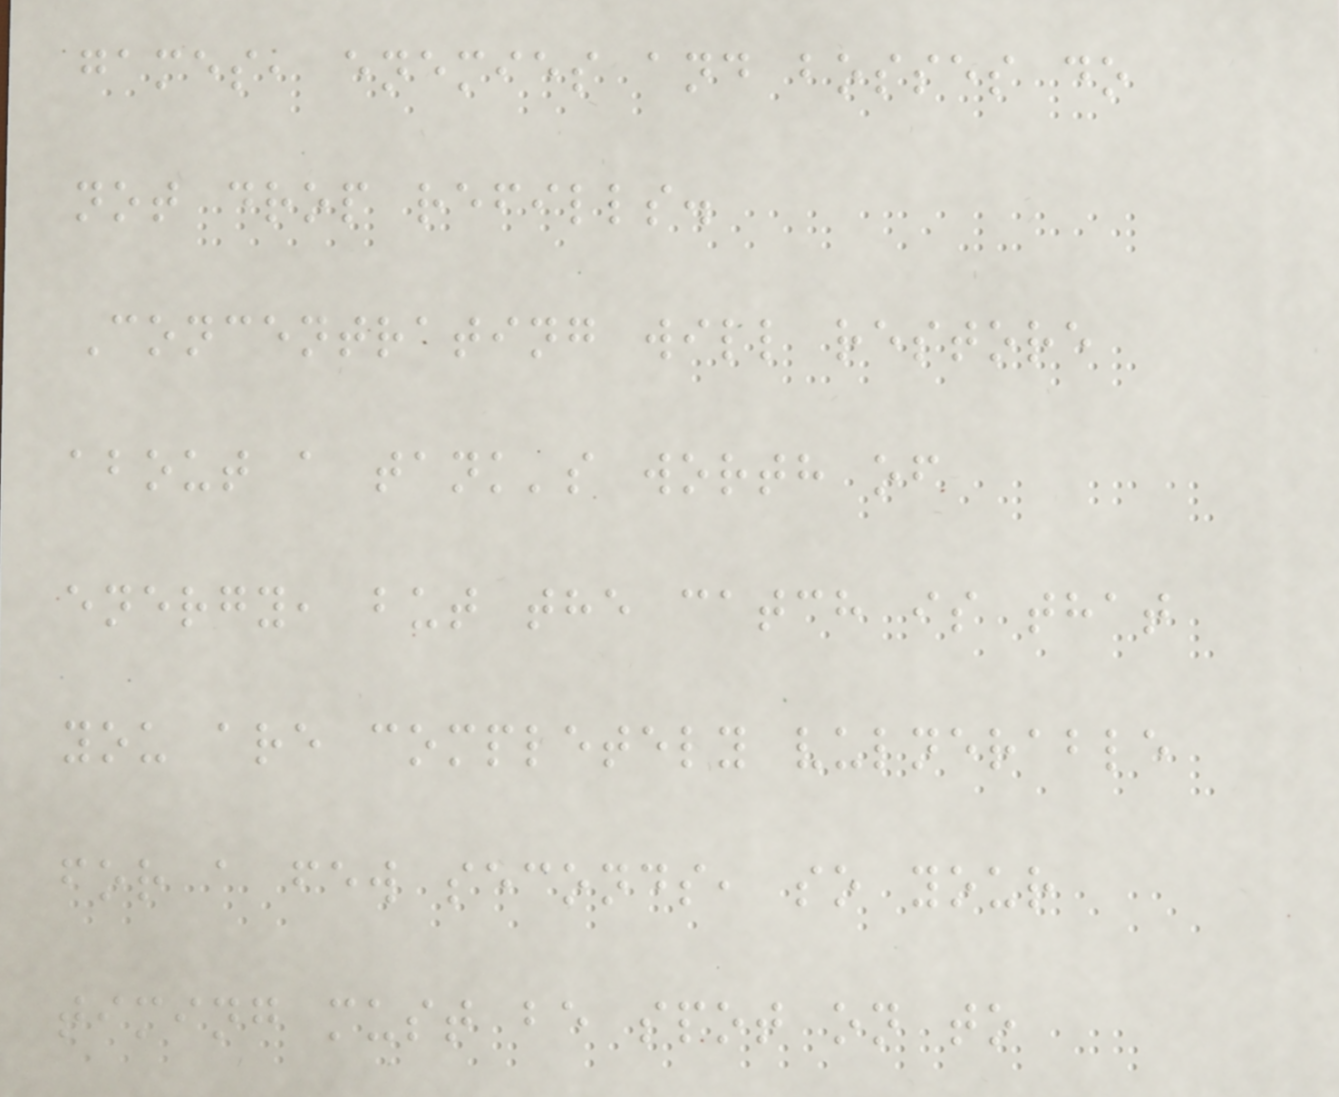games, enemies and bosses do
not drop refills.
Concentrating will restore
about a tank's worth of
energy, but the catch is that
you are completely vulnerable
for a few seconds, so your
timing must be spot on to
